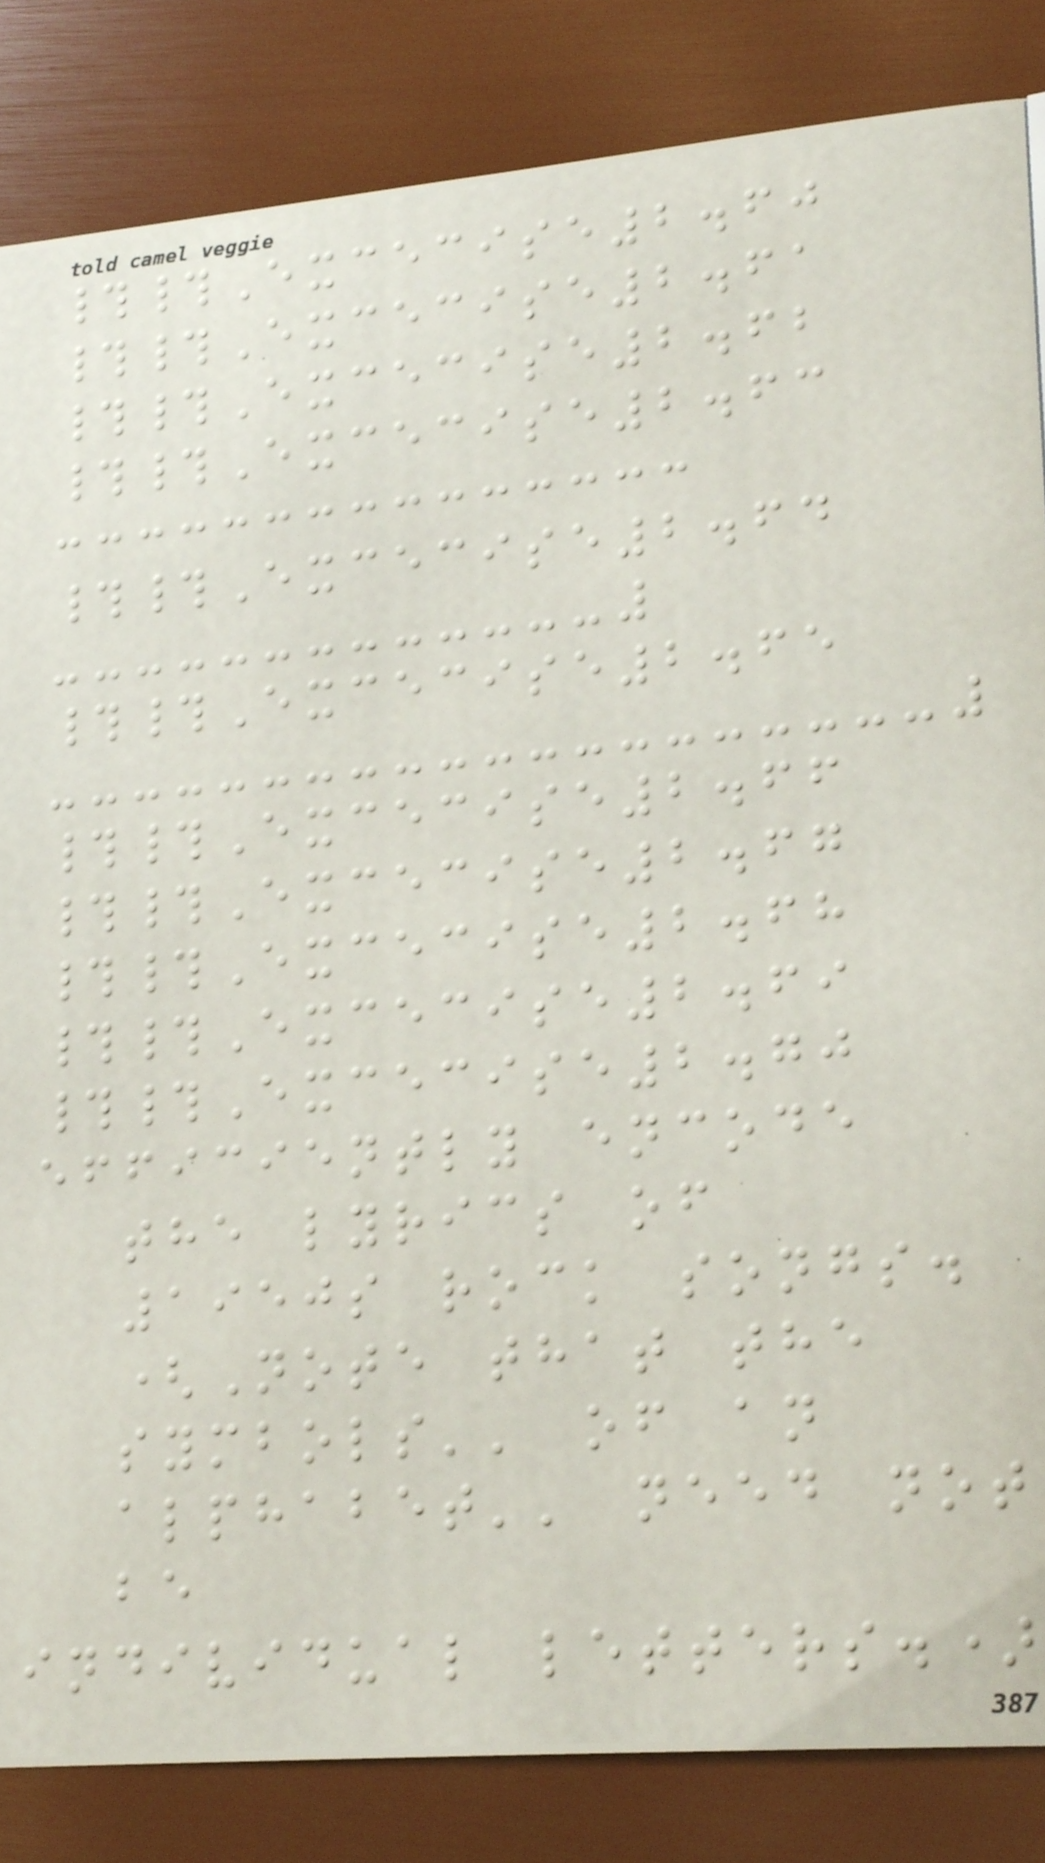##Excecise2.60
##Excecise2.61
##Excecise2.62
##Excecise2.63
##Excecise2.64
##Excecise2.65
##Excecise2.66
##Excecise2.67
##Excecise2.68
##Excecise2.69
##Excecise2.70
efficiently encode
the lyrics of
1950s rock songs.
(Note that the
symbols'' of an
alphabet'' need not
be
individual letters.)
